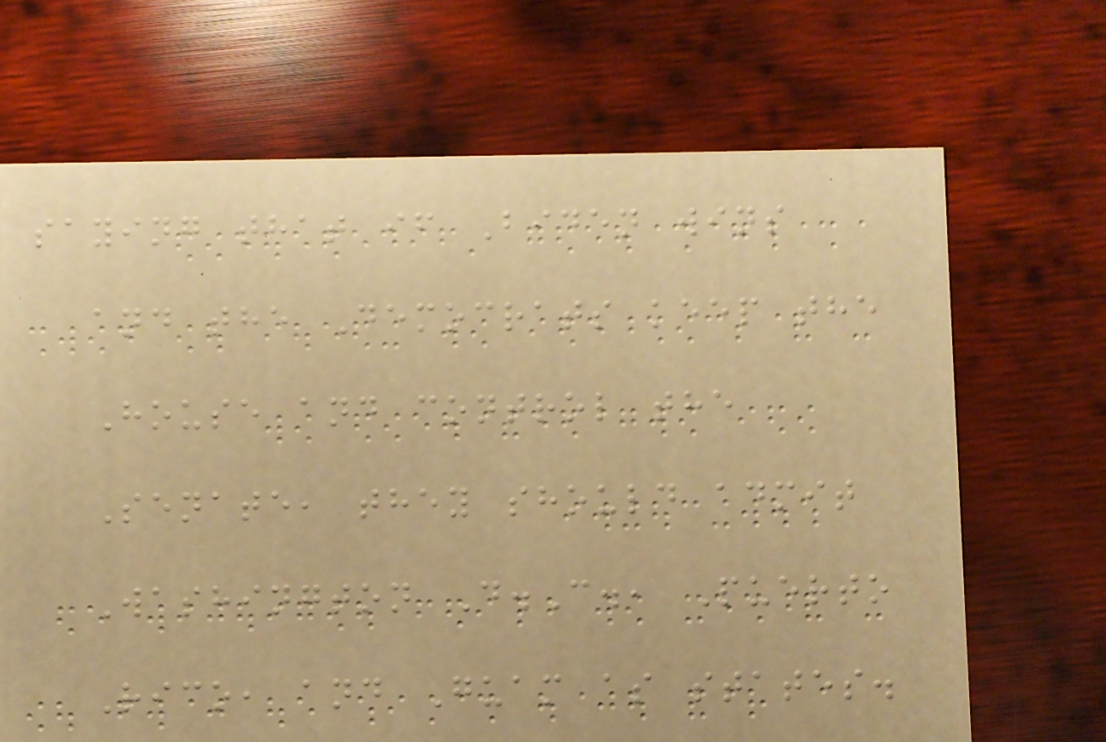saying that if Biden wins
and the Democrats keep the
House and control the
Senate, they should admit
Washington D.C., Puerto
Rico, and Guam as states.
